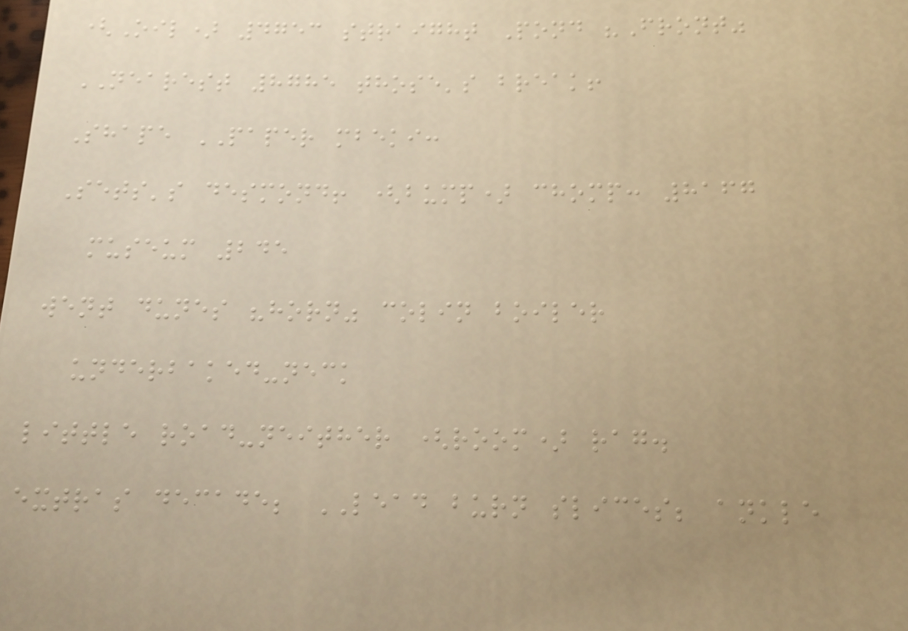(Oil) 4753 straight Pond "Front"
NEAREST 8785 those's break!
Shape PAPER mbeki:
Sets's desmond! (bump) chomp: 8167
museum 245
went dunes "horn" colin boiler
underbaked-neck
little road-neither (room) rag.
extras decade; LEAD burn slices; ankle
